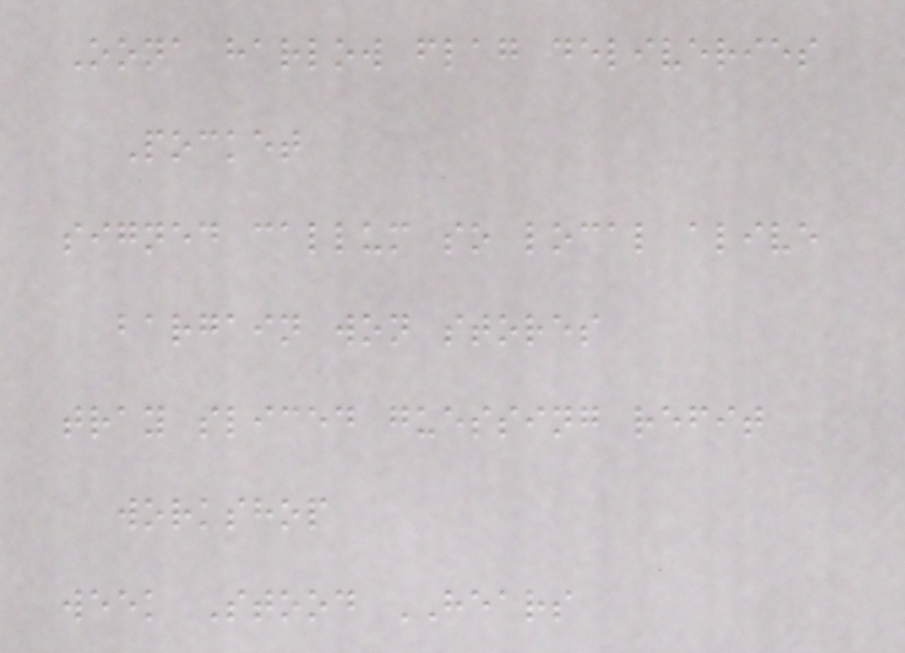Oona harlow flag deliveries
Pocket
signed callum so local alive
bargain won stores
tray sliced guessing refit
workshop
week Stood HEARS
